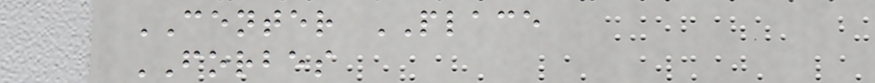CENTER PLACE
FORBES
